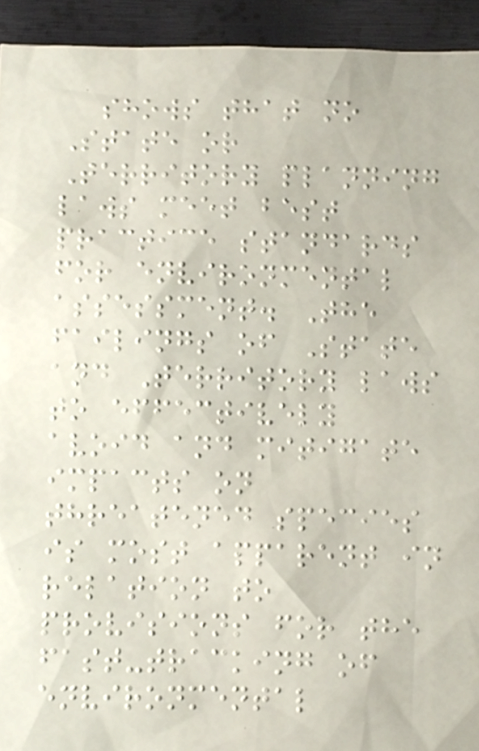shows that no
State or
Territory planning
laws meet best
practice standards
for environmental
assessment. The
failings of State
and Territory laws
to effectively
avoid and mitigate
impacts on
threatened species
is most apparent in
relation to
provisions for the
fast-tracking of
environmental
